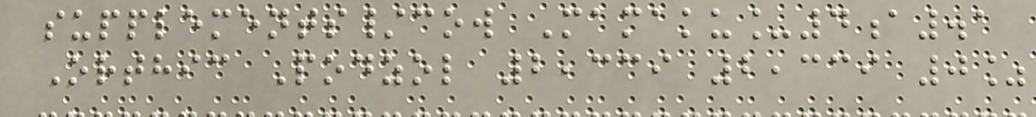supplements/cow Mamaku_4a.1
Orthic Podzol 2,339 2,339 0%
